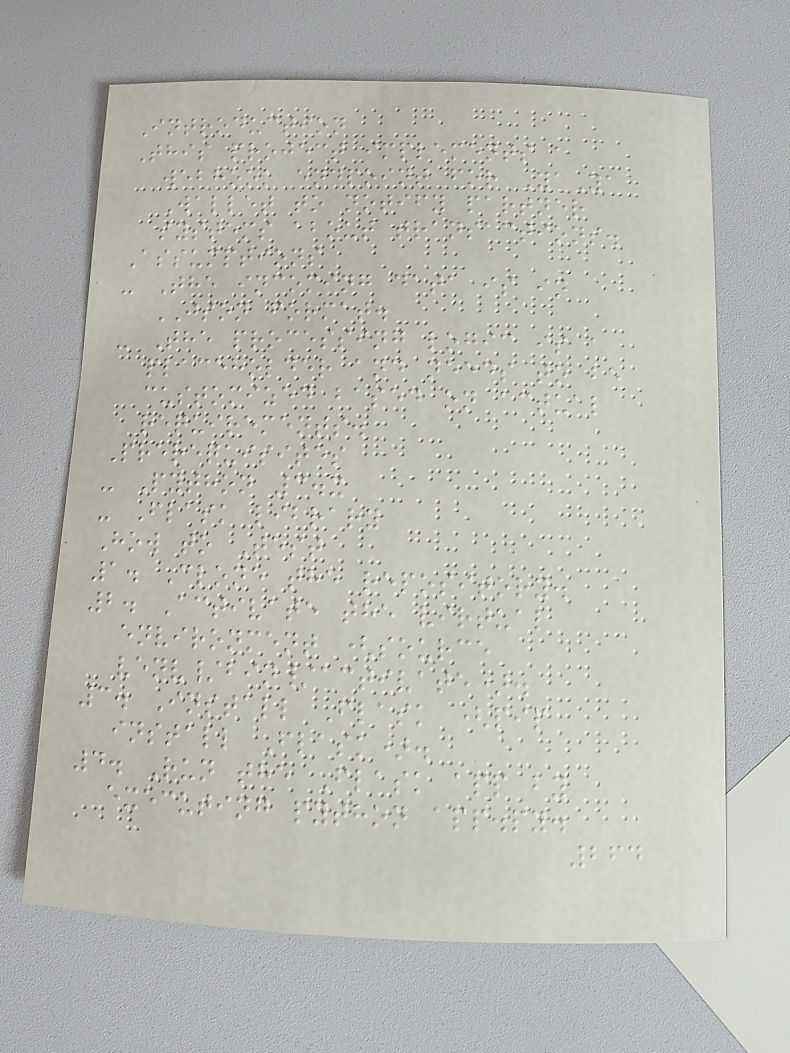Introduction
This project implements a
webhook endpoint for YaYa
Wallet to notify partner
systems about transactions.
Assumptions
- The incoming data is in
JSON format.
- The processing logic is a
placeholder and needs to be
customized based on actual
requirements.
Prerequisites
- Python 3.x
- Flask library
How to Test
1. Clone the repository.
2. Activate the virtual
environment (source
venv/bin/activate).
3. Install Flask (pip
install Flask).
4. Run the Flask app by
executing python app.py.
264
